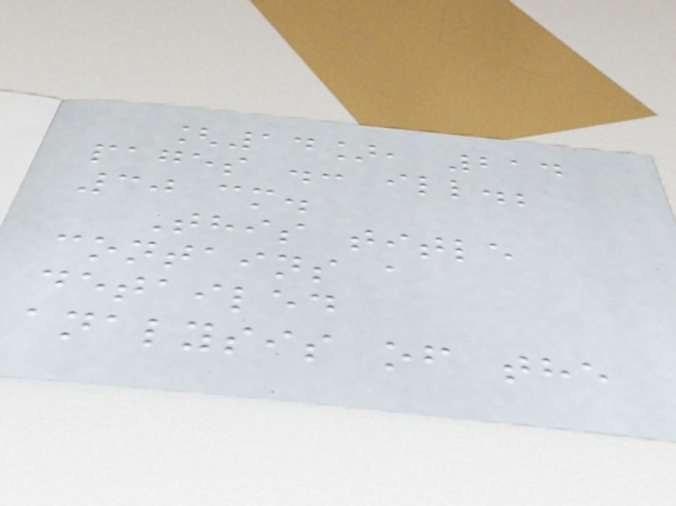[14], 214
pages .: ill.;
30 cm.
This title
contains a
detailed
analysis of the
